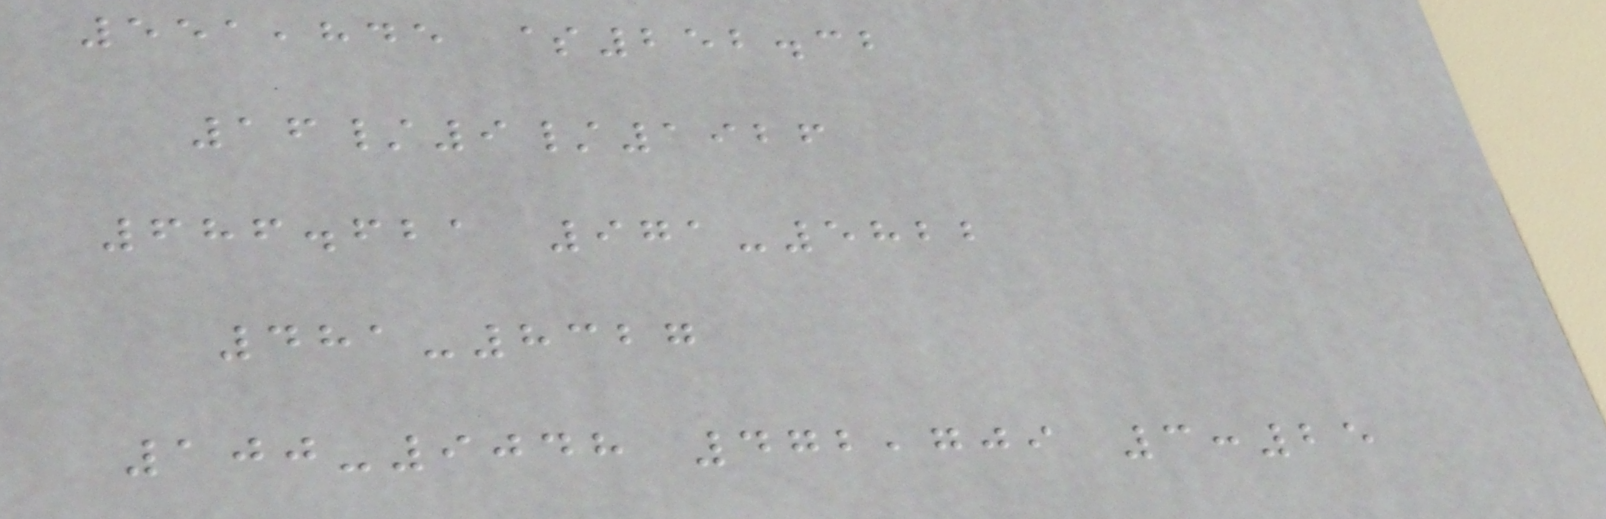551,845 $252.32
16/9/1926
686.621 971-5822
481-8327
100-9048 472,709 3:25
